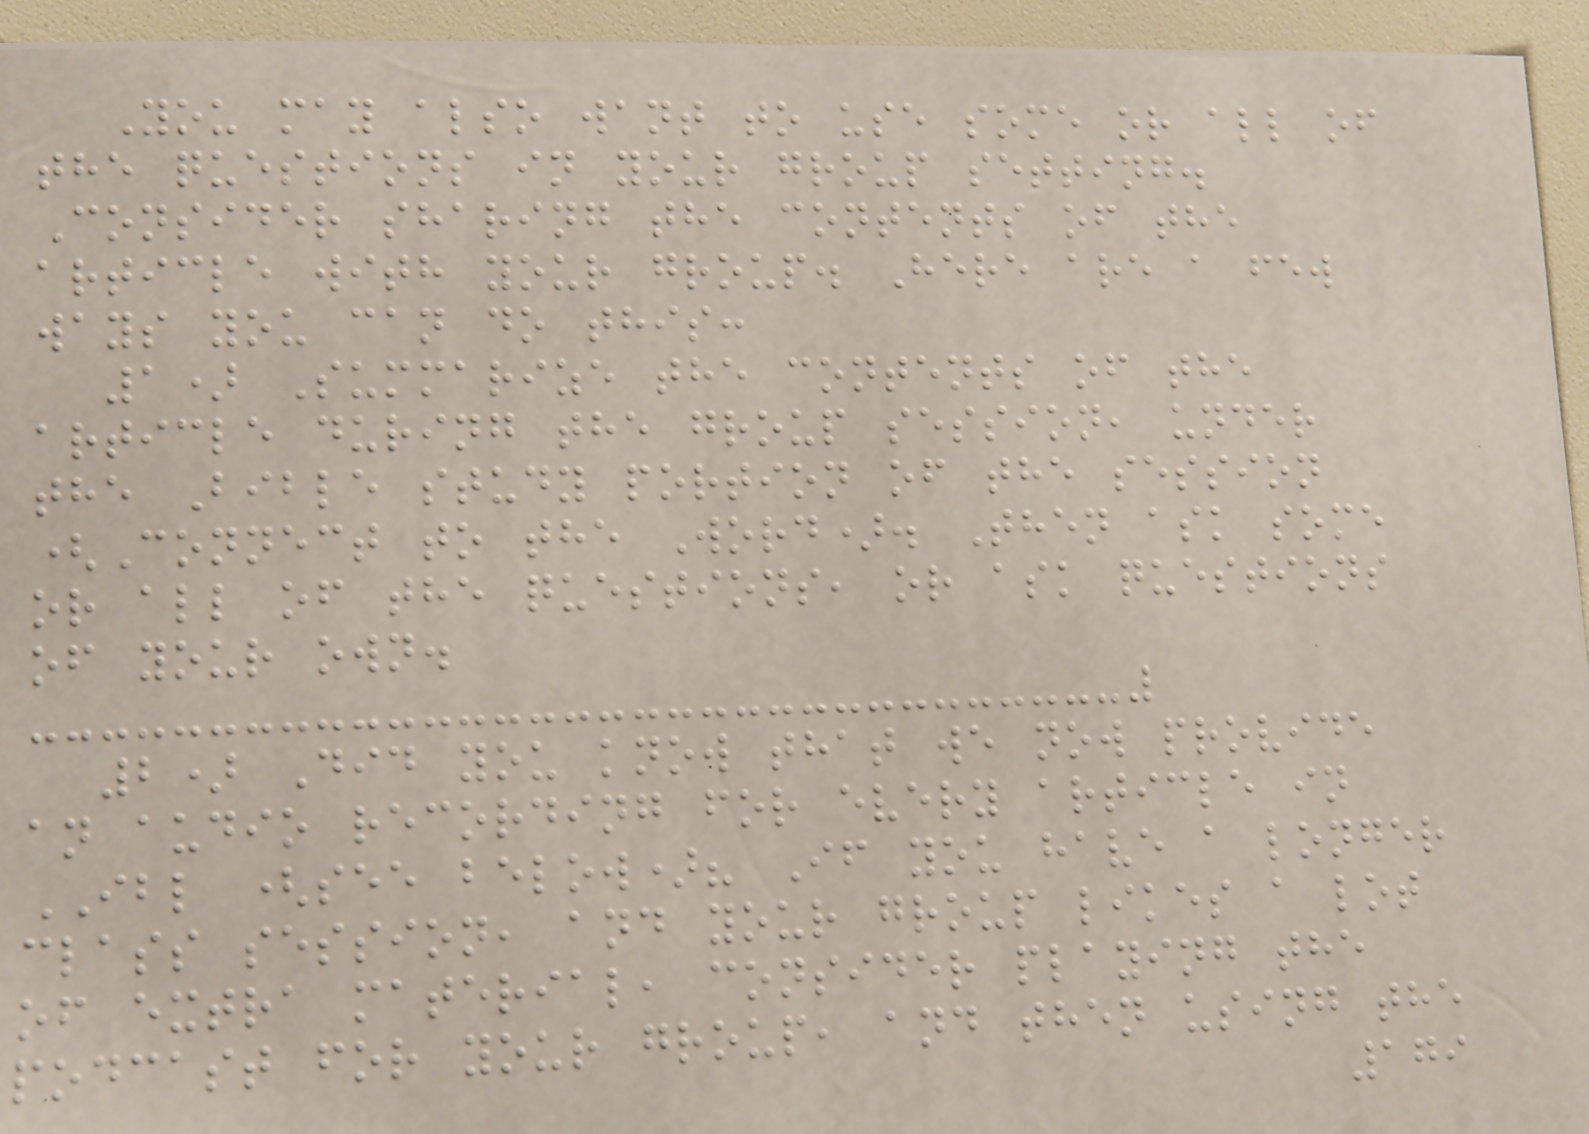You may also want to use some or all of
the questions in your group setting.
Consider sharing the contents of the
article with your group. Here are a few
ways you can do this:
1) Summarize the contents of the
article during the group session, under
the Bible study portion of the session
(Connect to the Word). Then ask some
or all of the questions, or ask questions
of your own.
2) Did you know that we now provide
an audio recording for every article in
IBL (see below)? If you have a longer
class session, and your group likes a lot
of extra material, consider playing the
podcast for your group, and then using the
179
